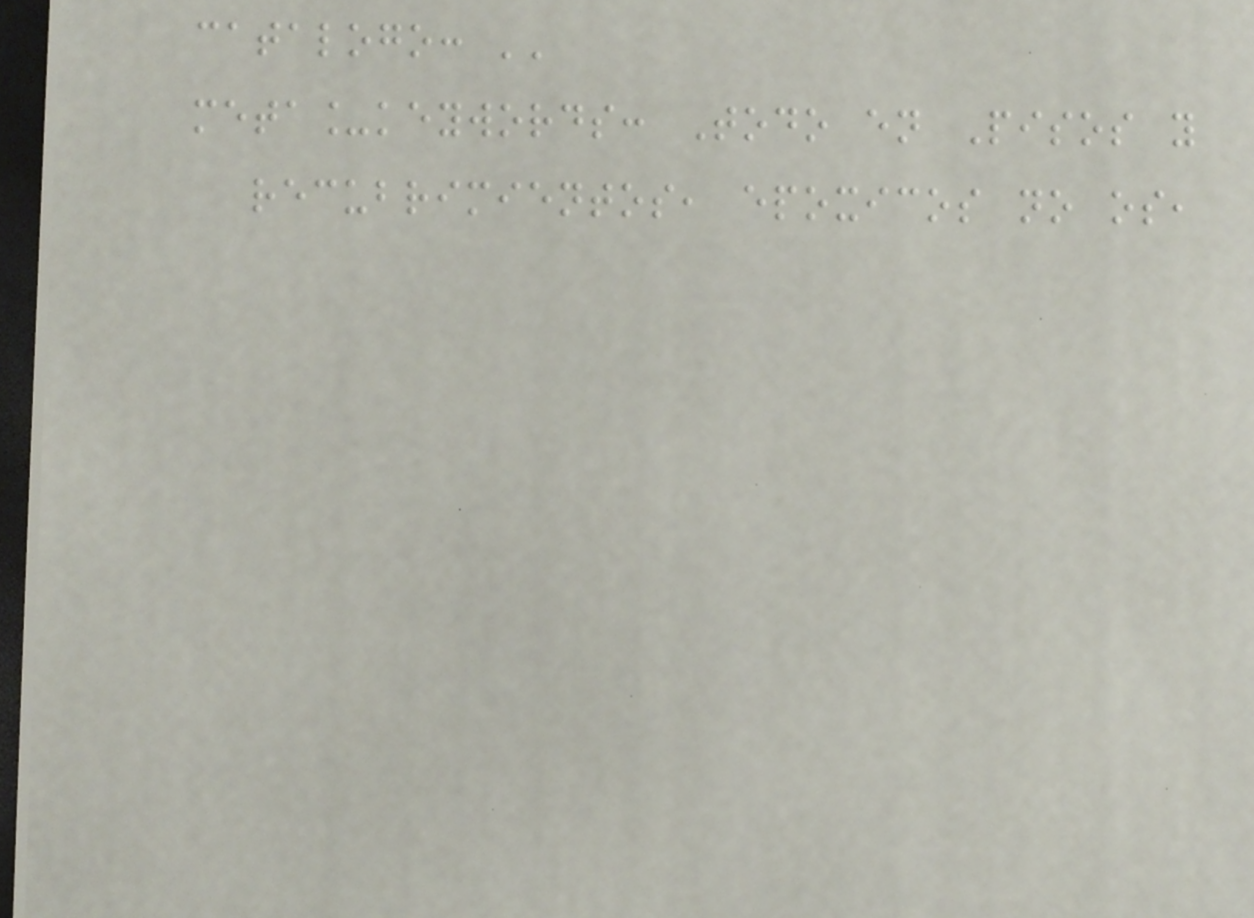catalogo: ''
meta_keywords: Todo en Pisos y
recubrimientos, epoxicos no os,
